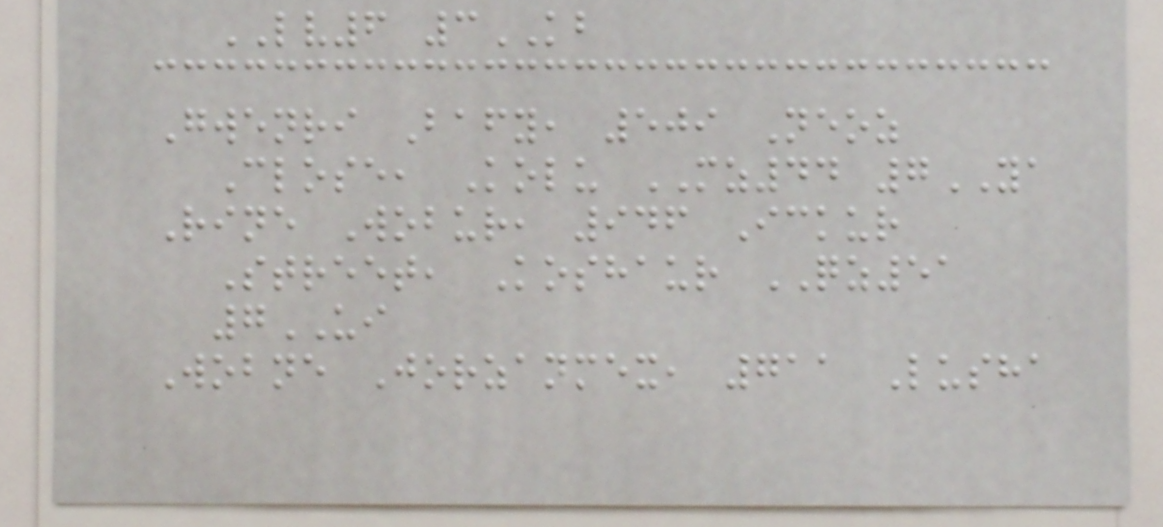LV6 3KB
Gwenri Bafy, 509 Neoz
Close, Kolu MZ44 7YA
Rine Wobur, 946 Ickur
Street, Koshaur QZ51
7UI
Wobne Jorzanmex, 711 Lusha
